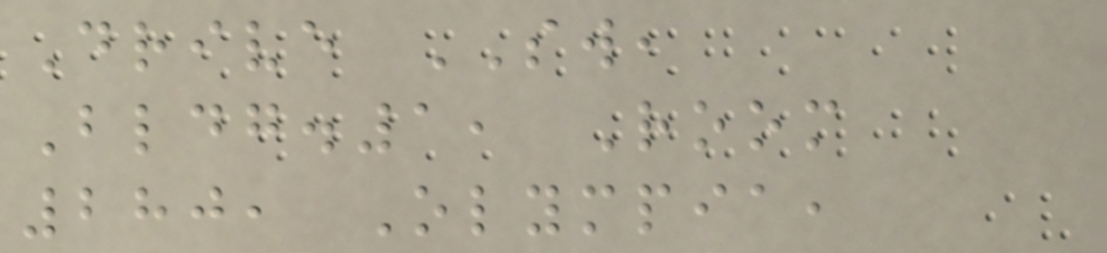Drive SW,
Bldg.1, Room
280, Olympia,
